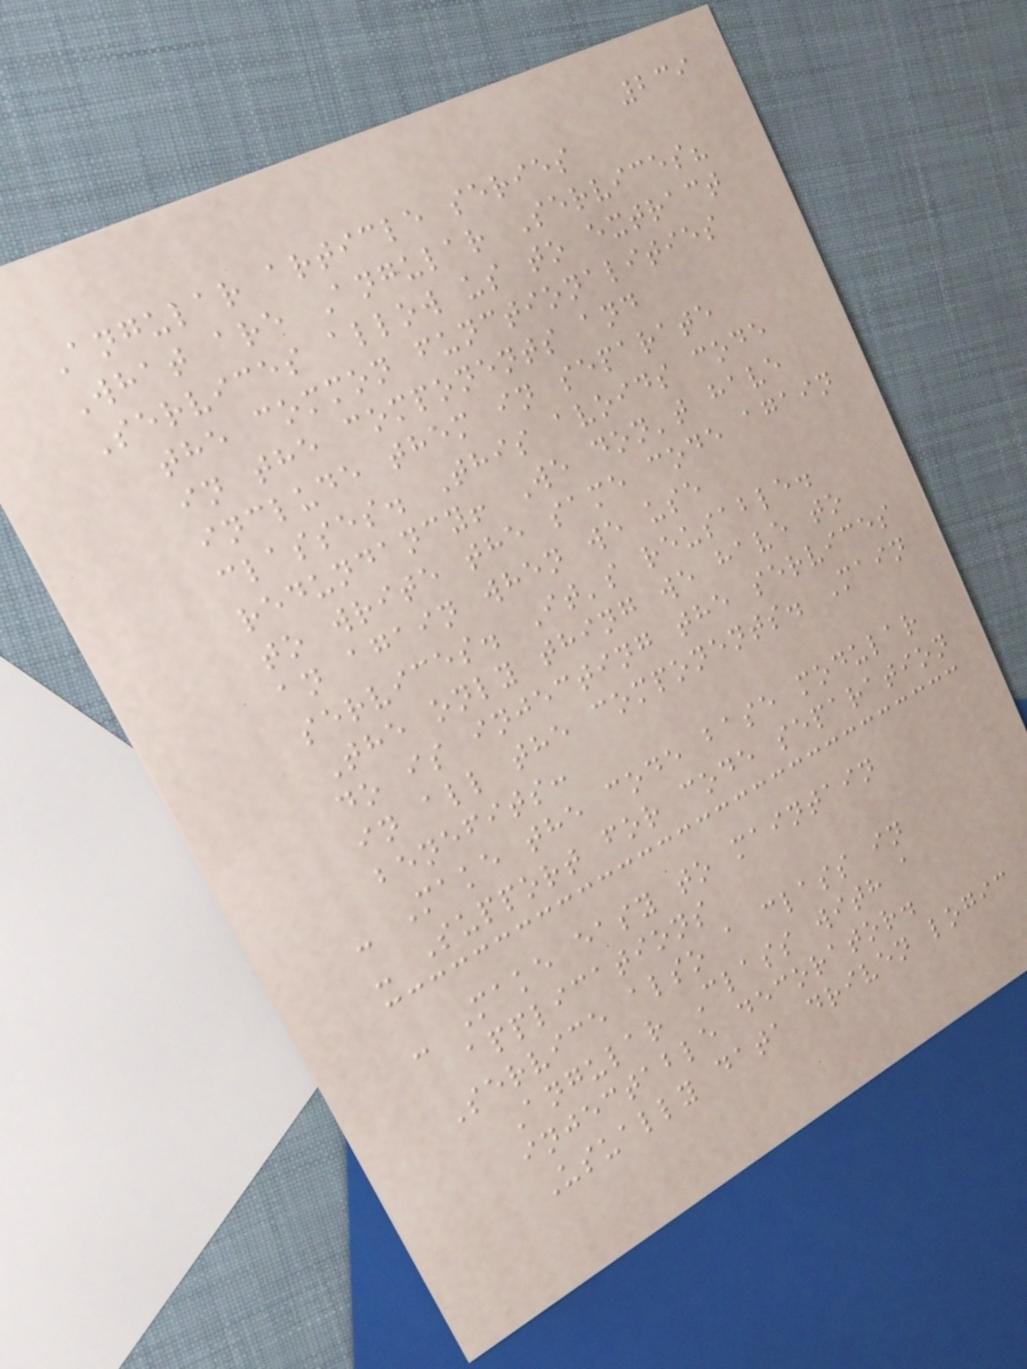239
Angular article series
What are Angular Services?
Services allow us to extract
the common functionalities
in the components and
include them in separate
classes. This avoids code
redundancy! We don't have
to write the same code again
an again when we use
services. It's reusable.
The only thing we have to
do is injecting the services
in all the components. Main
benefits:
- Make the code base modular
- Support for code separation
- Make easy to maintain
applications
Service also a class in
Angular Class with a
injectable decorator.
Usually data driven logic
